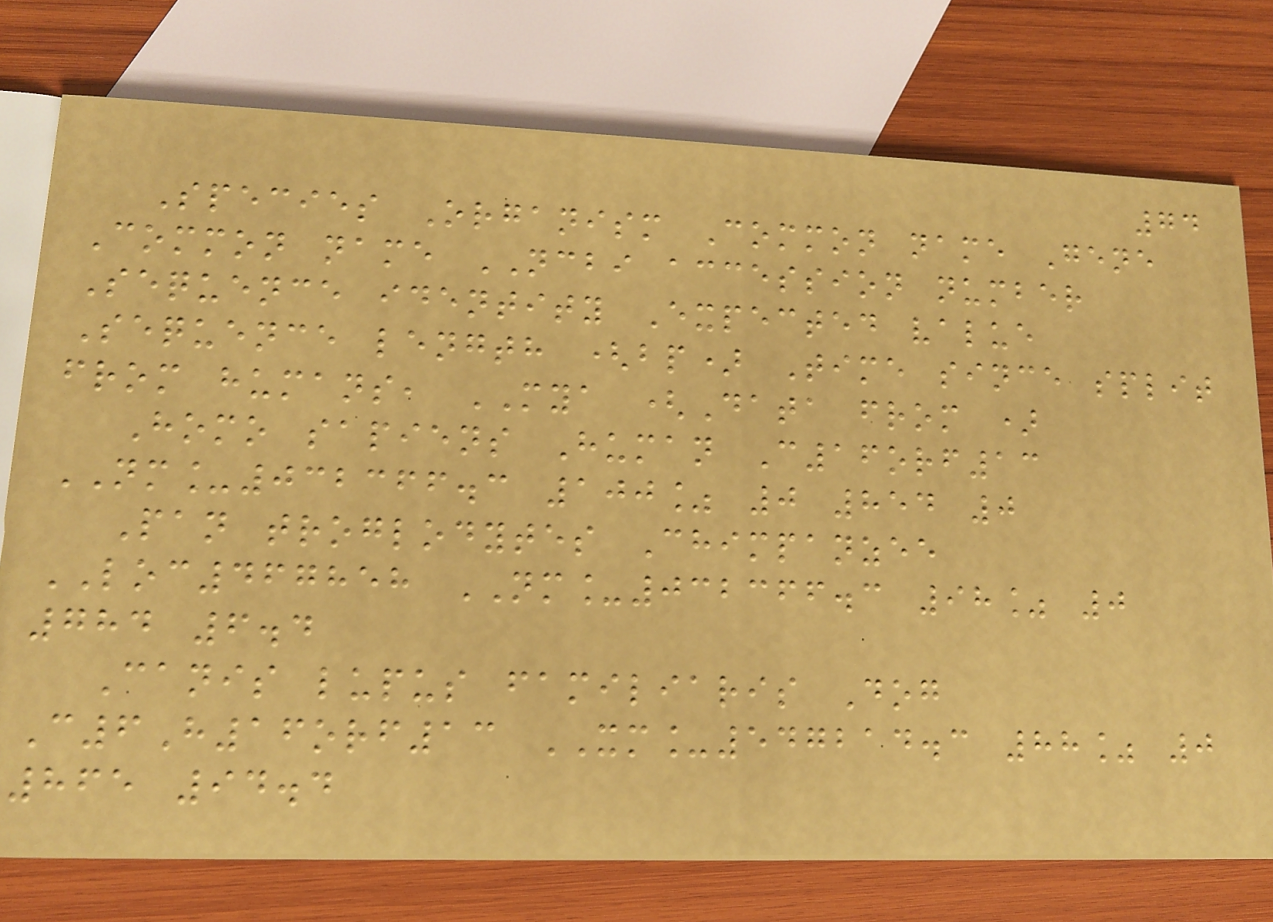74
Species Organism Common name Gene
Common name NCBI accession number
Sequence identity Expected value
Sequence length (bp) Time since split
from humans, MYA (Data from )
Homo sapiens Human C16orf13
NM_032366.3 100% 0 854 0
Pan troglodytes Chimpanzee
LOC467858 NM_032366.3 98% 0
784 6.4
Canis lupus familiaris Dog
C6H16orf13 XM_547214.3 88% 0
865 94.4
